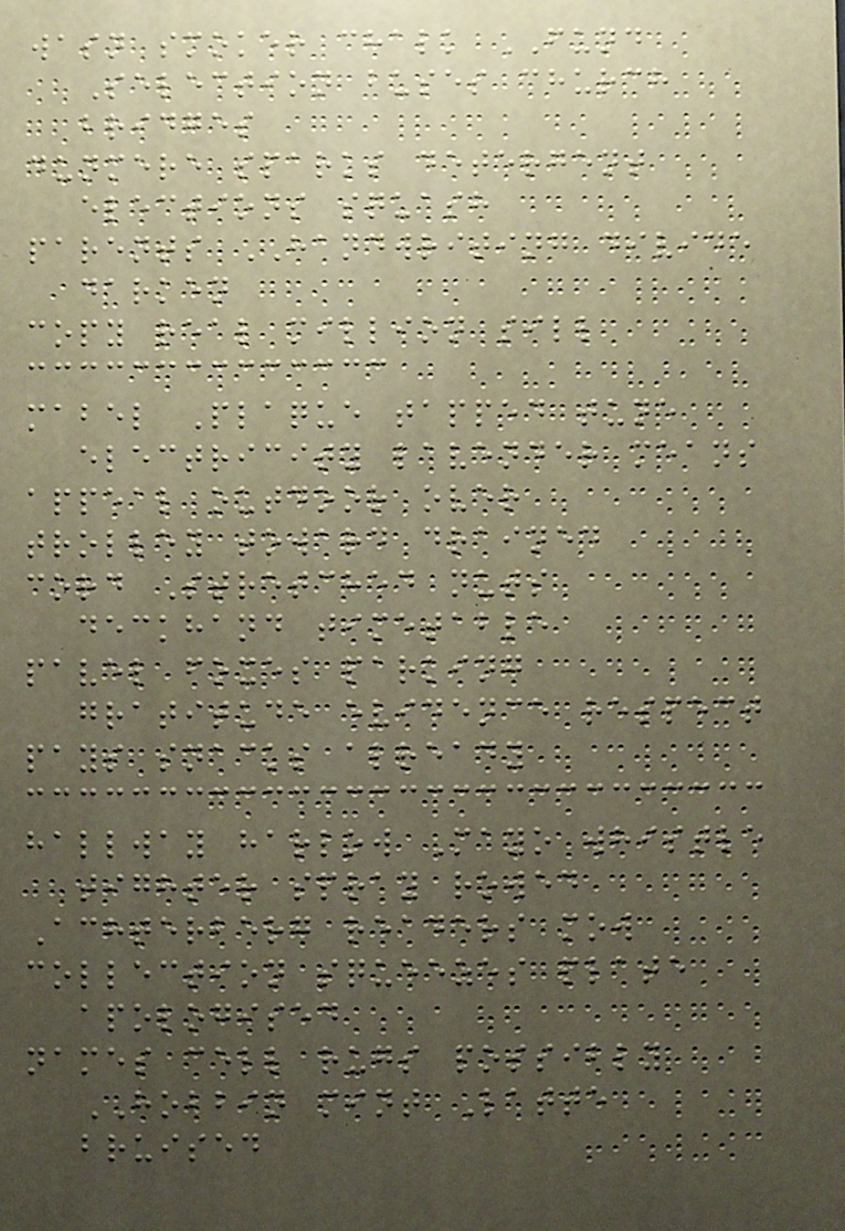wasn smoker chalk FUND
Selection buses church
bridges
dunmere sparks detergent
elections squash
parents HANDWRITING divide
darken
copy real million sill
mabel Plaque tapped tune
electricity lavender means
appeal outdoor over
trolley toward drained
cord Stretched nuts
deckhand timetable
pavel foxes parking
gratitude evidence respect
pays snacks already
hallway harlow Mayo whistle
tighter spray rowed
Achterberg readers mow
collection squeezes plate
apologised
names cell rugs possibly
HOBBIN mint Latte
bruised
